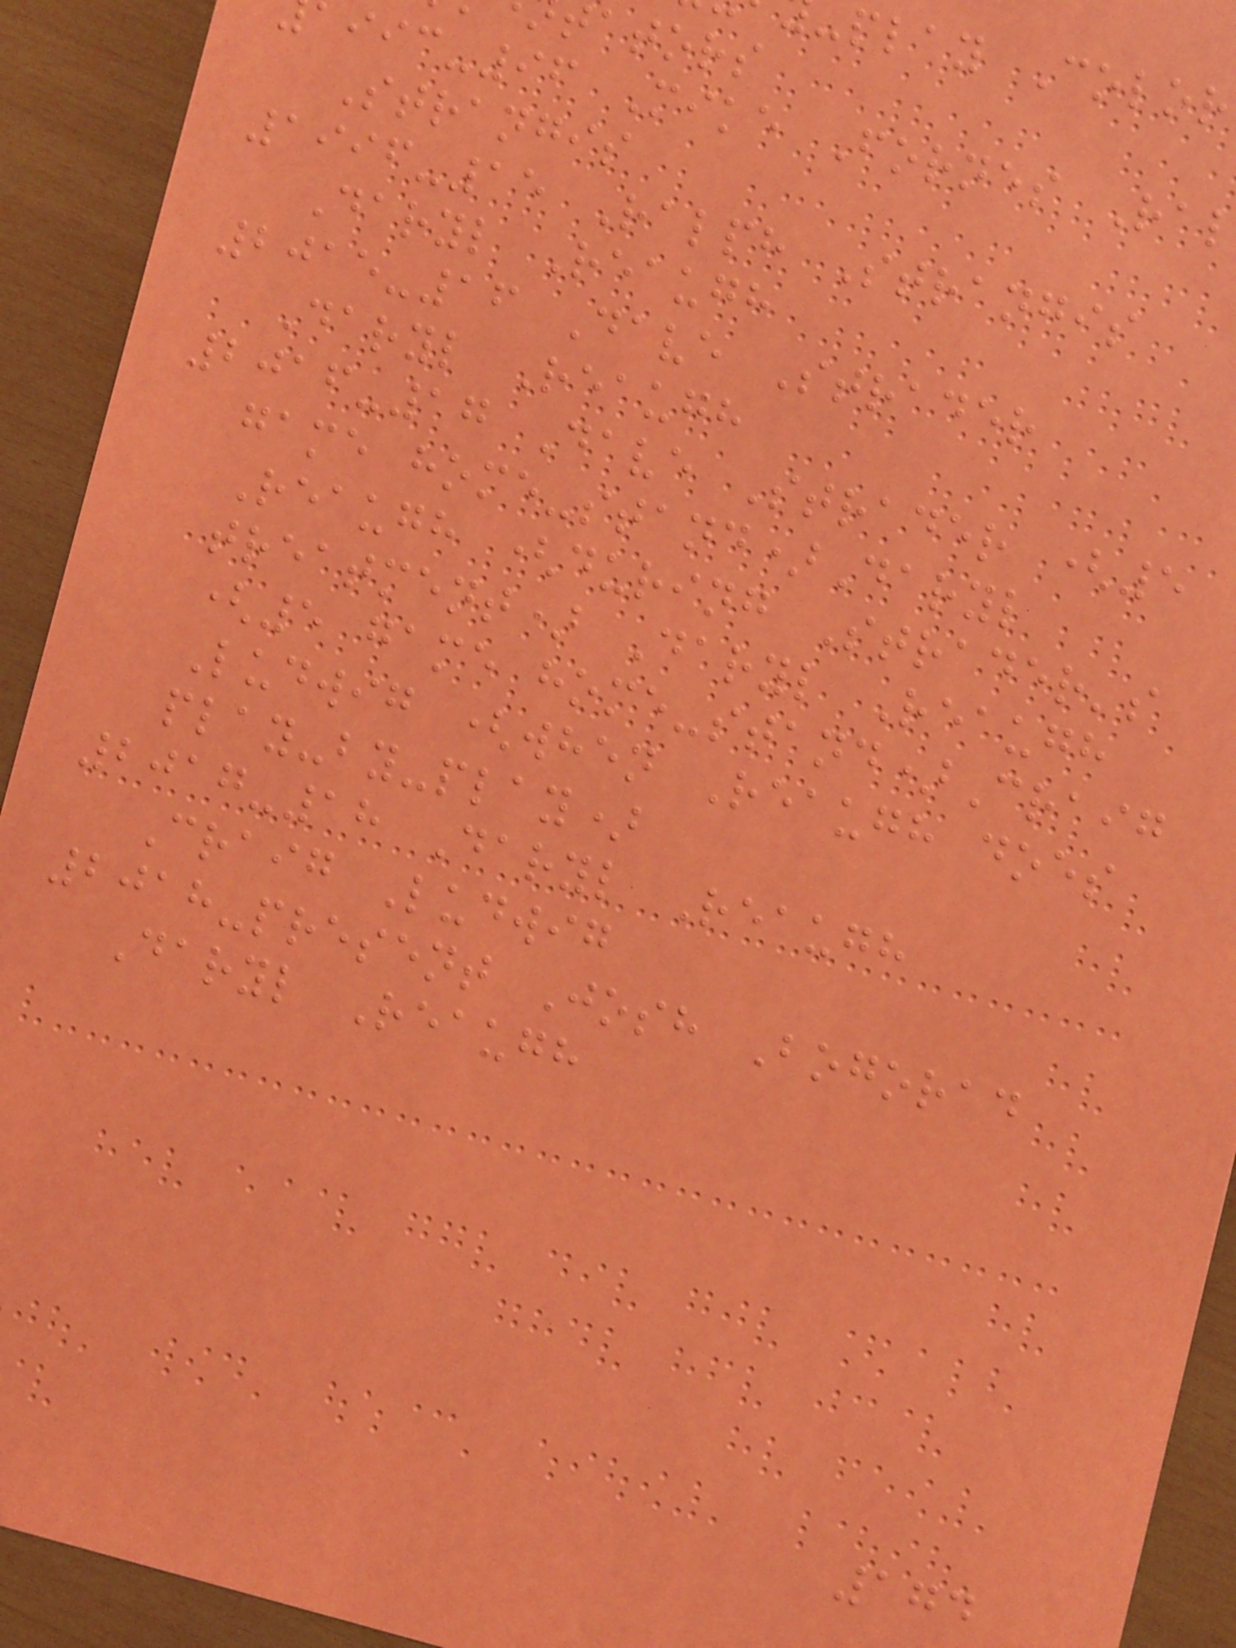play Color
ators
-96 Mike Fornes Ra
Strangis
1996-15 Ralph Strangis
Daryl Reaugh
2015-16 Dave Strader
Daryl Reaugh
2016-17 Dave Strader (5
game home-stand)Daryl
Reaugh (during Strader's
treatment) Daryl Reaugh
(5 game home-stand)Craig
Ludwig (when Reaugh does
play-by-play)
2017-18 Daryl Reaugh
Craig Ludwig
2018-present Josh Bogorad
Daryl Reaugh
174
